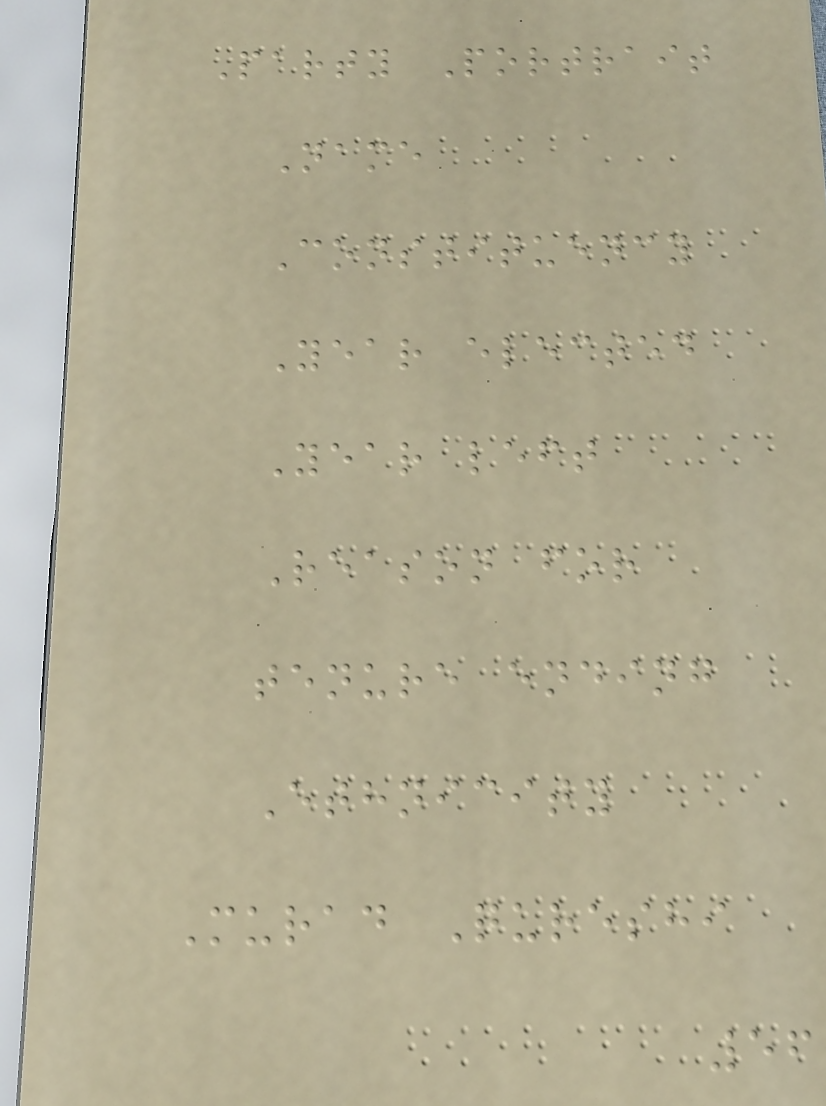Party Portrait
Name
Constituency
Year elected
Year left
Reason for
tenure ending
Ethnicity
Murad Qureshi
56
